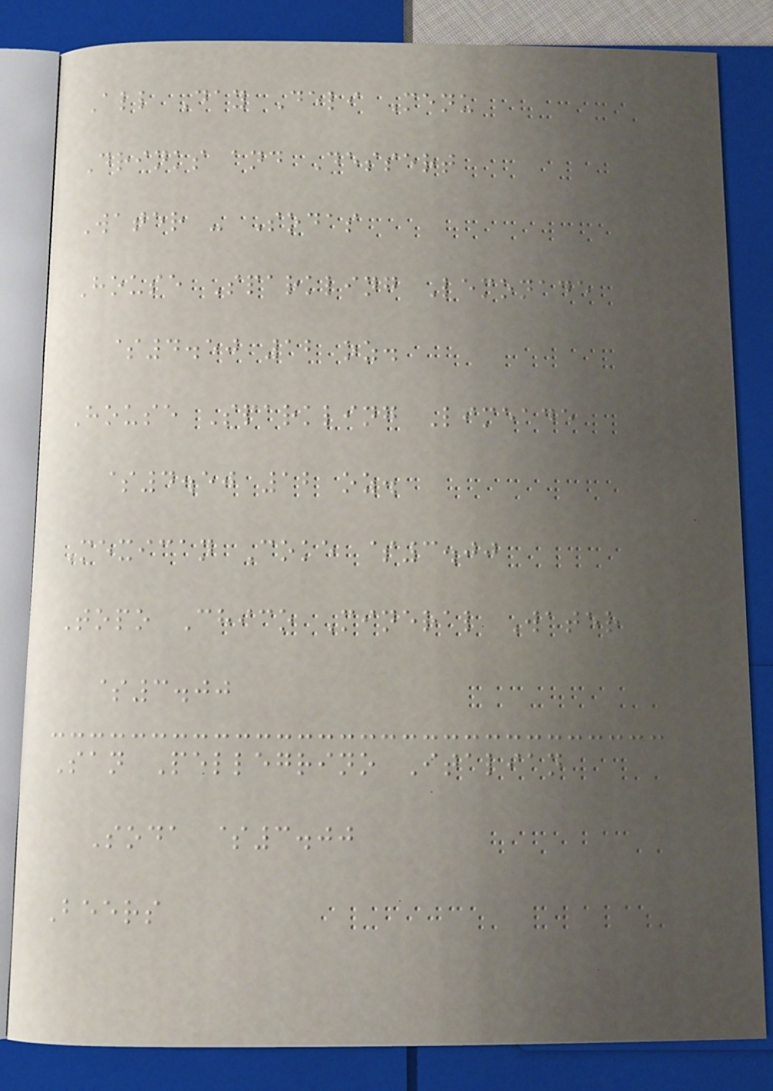All Day Deli Menu
Drinks and Dessert
Water - Sodas
House Sparkling Lemonade
$4.50 12 oz.
House Sparkling Limeade
$4.50 12 oz.
Mexican Coke $3.00
Topo Chico Mineral Water
$3.00
San Pellegrino Italian
Soda $3.00
Beers
